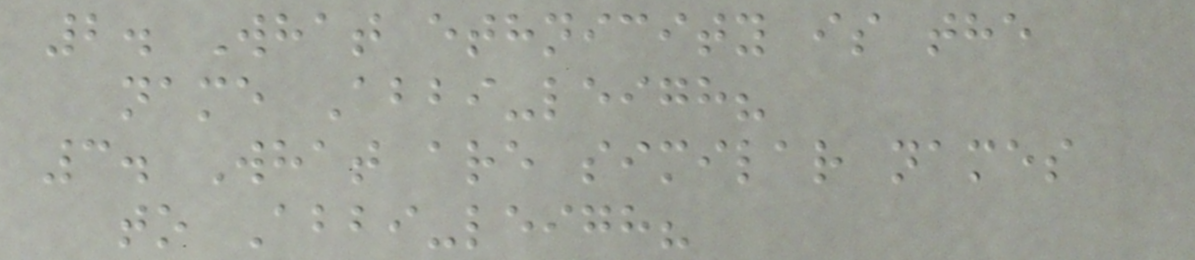2. What ethnicity is the
name Abbi-leigh?
3. What are similar names
to Abbi-leigh?
